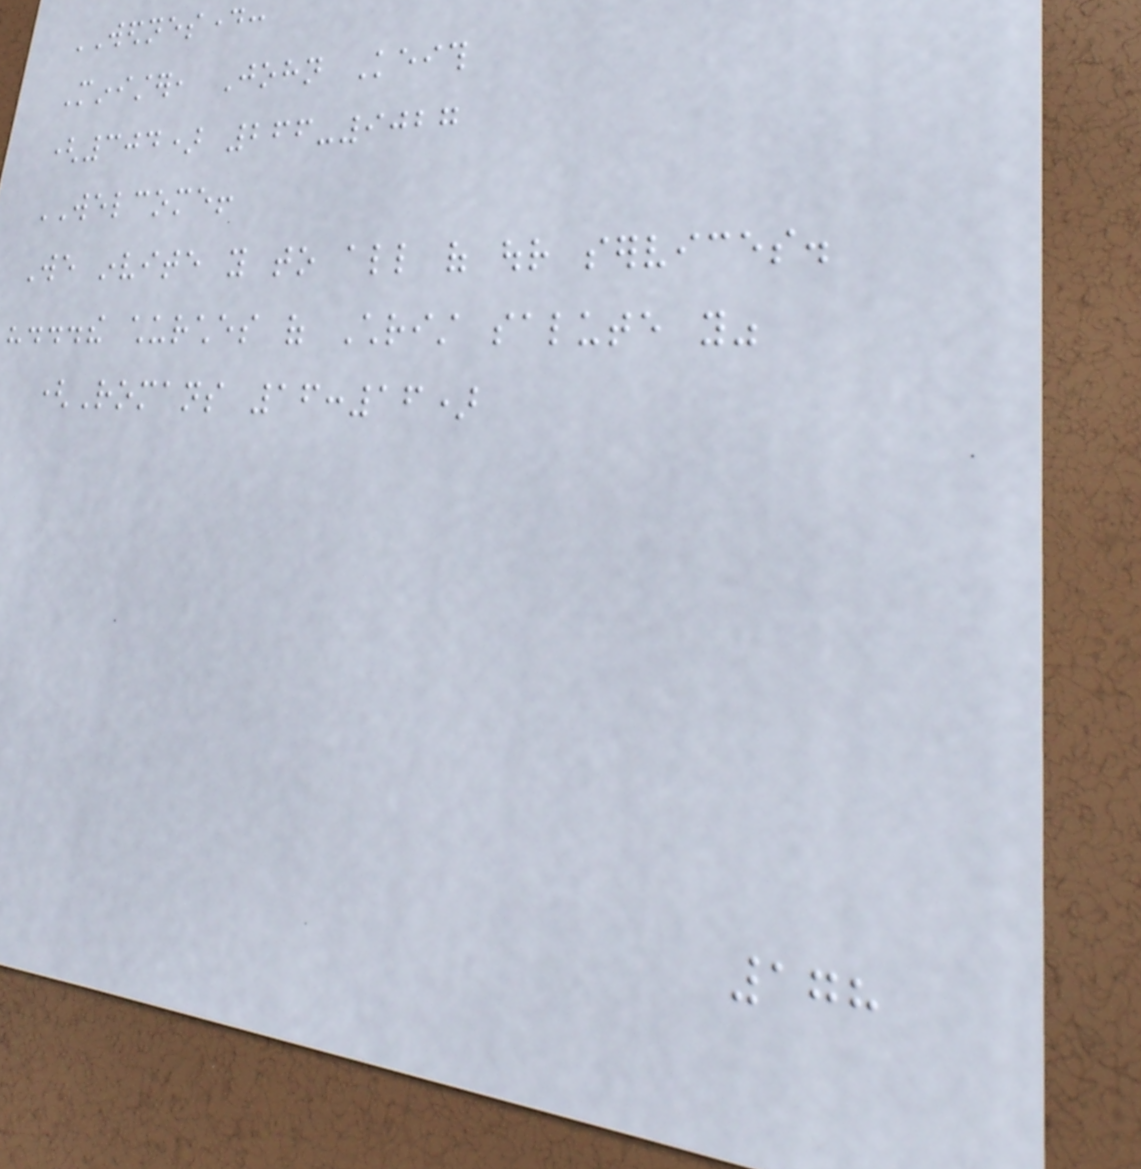WEDNESDAY:
Minister, John Keith
(304) 266-9027
WELCOME!
We invite you to all of our services.
"...the churches of Christ salute you"
(Romans 16:16)
178
